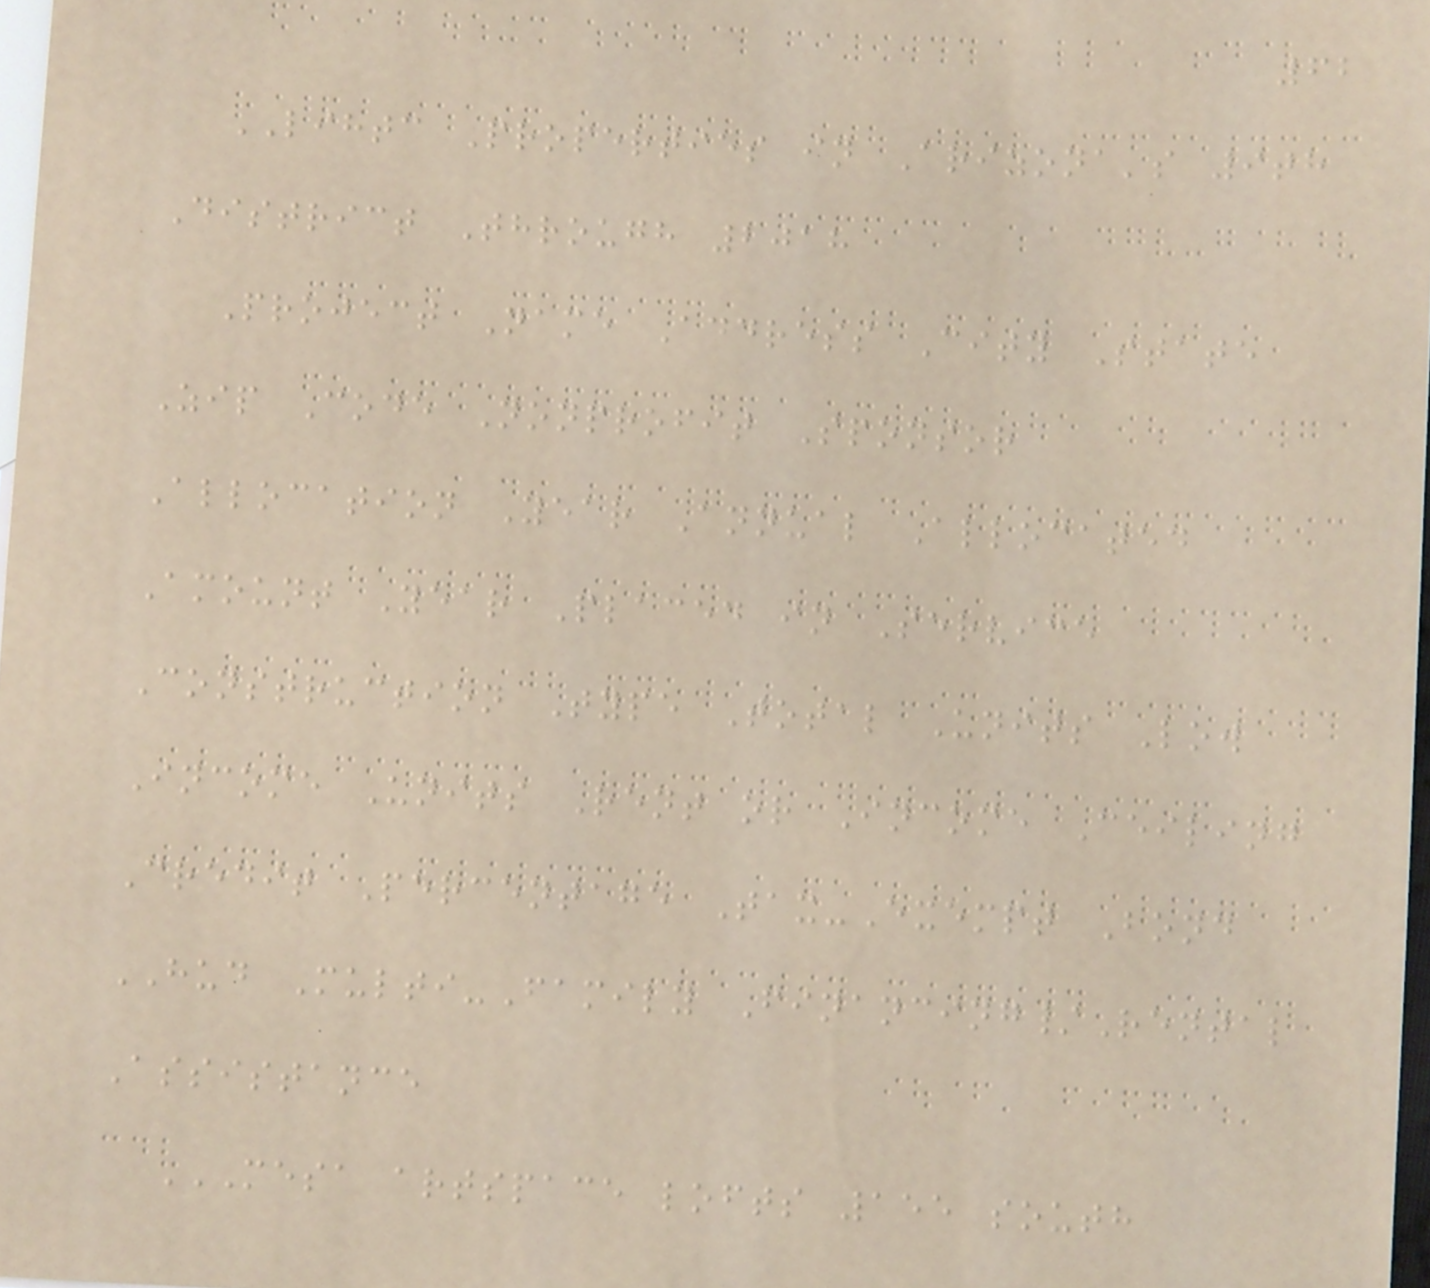62
LIHTC Properties in Arizona's 9th
District Through 2018
Project Name Address City State
Zip Code Nonprofit Sponsor
Allocation Year Annual Allocated
Amount Year Placed in Service
Construction Type Total Units Low
Income Units Rent or Income Ceiling
Credit Percentage Tax-Exempt Bond
HUD Multi-Family Financing/Rental
Assistance
MESA ARTSPACE LOFTS 155 SOUTH
